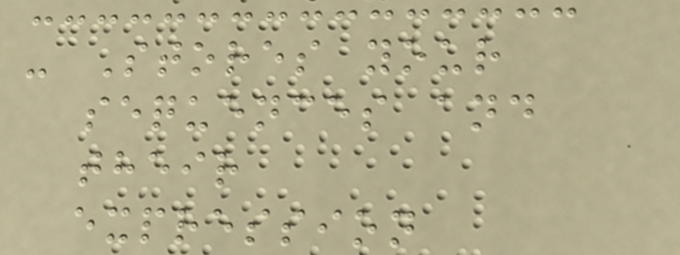- Stores your
sequences and
their
expression
